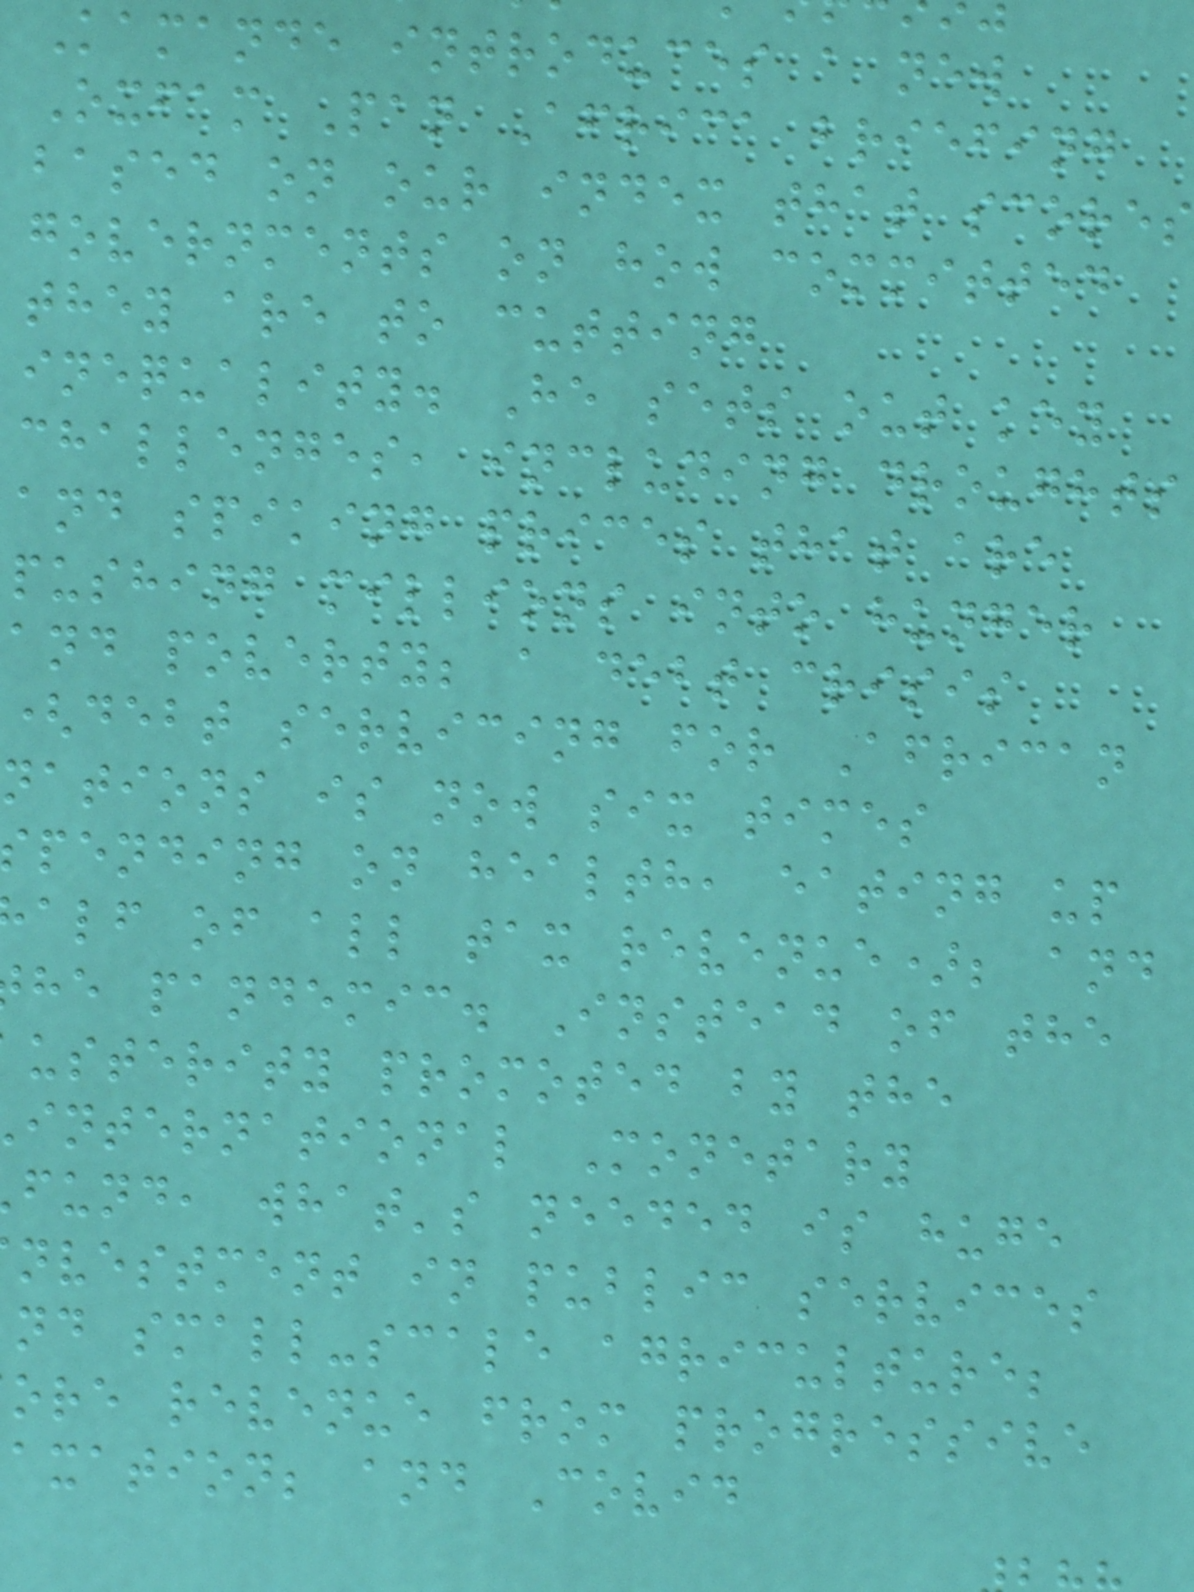Kamande introduces a new
Oxfam Pan Africa briefing
based on our index that scores
governments on how committed
they are to cutting
inequality. He sets out key
challenges, including droughts
and spiking prices that are
pushing millions into hunger
and poverty; a debt crisis
(debt servicing for African
nations is now six times
pending on health, eating up
alf of all tax revenue); and
he pandemic. Instead of the
usterity promoted by the
international Monetary
fund, what's needed is huge
nvestment in public services
nd small-scale agriculture;
ore revenue from progressive
axation; and Covid
